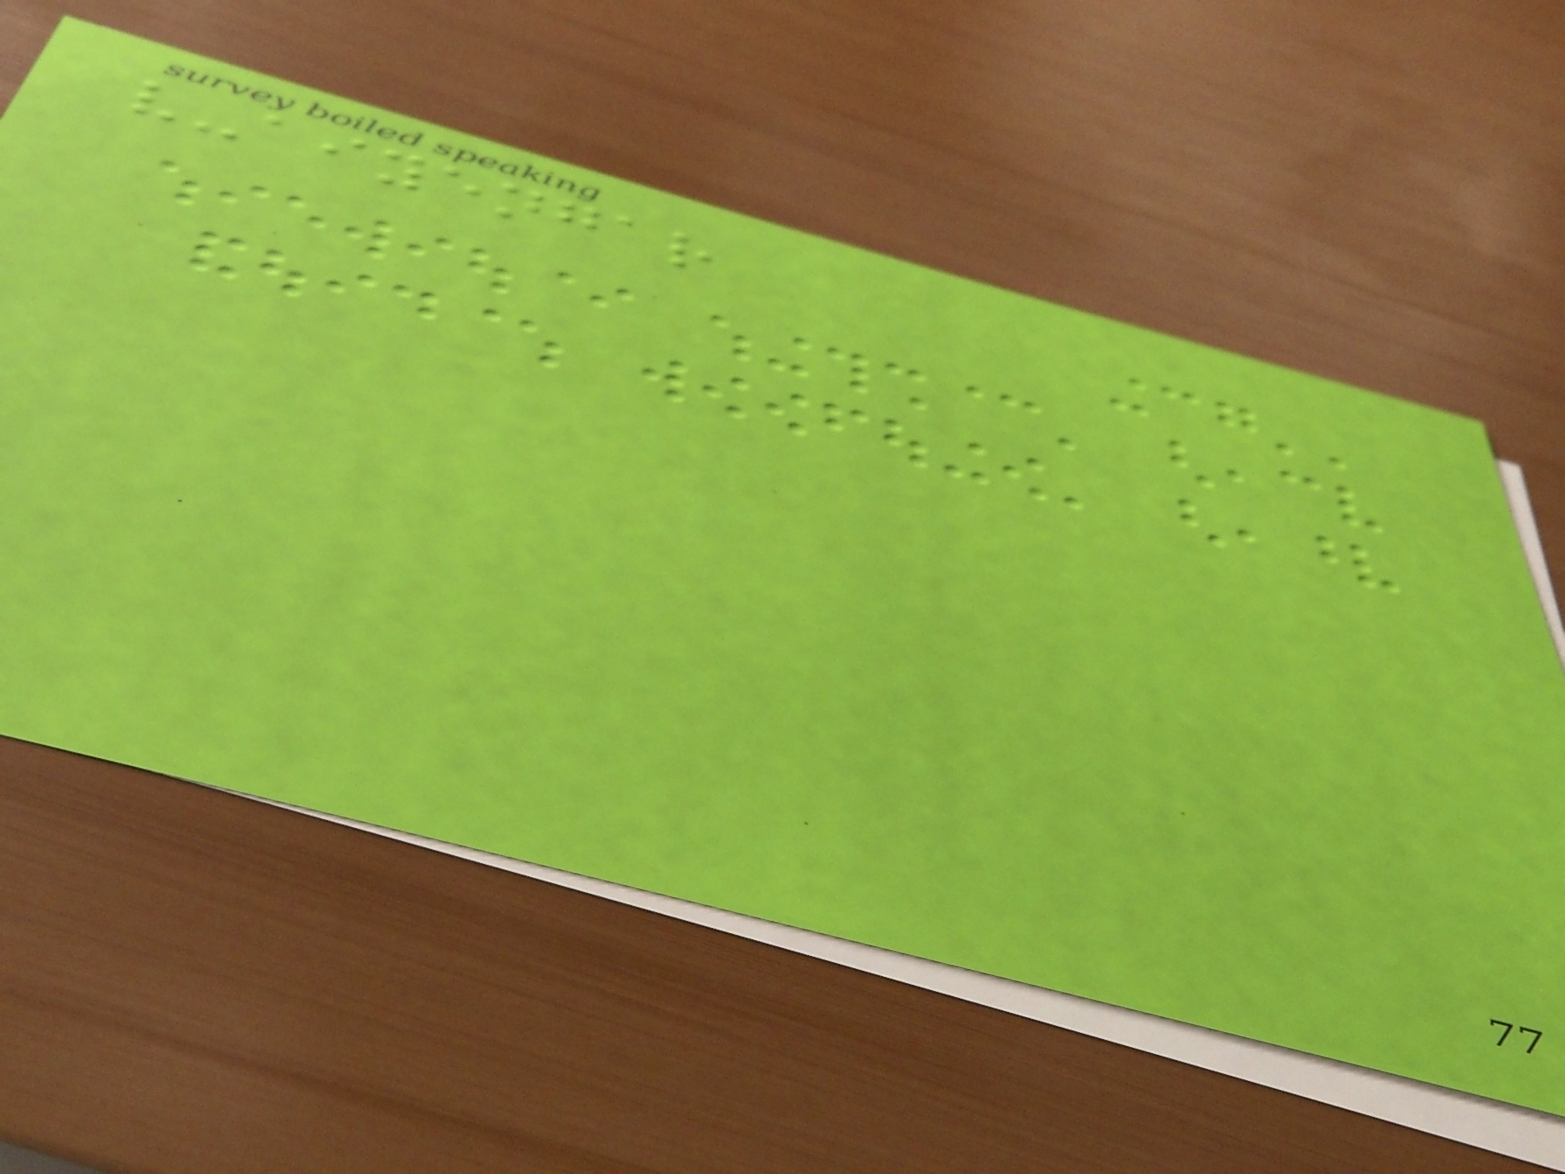v-aiyengar
